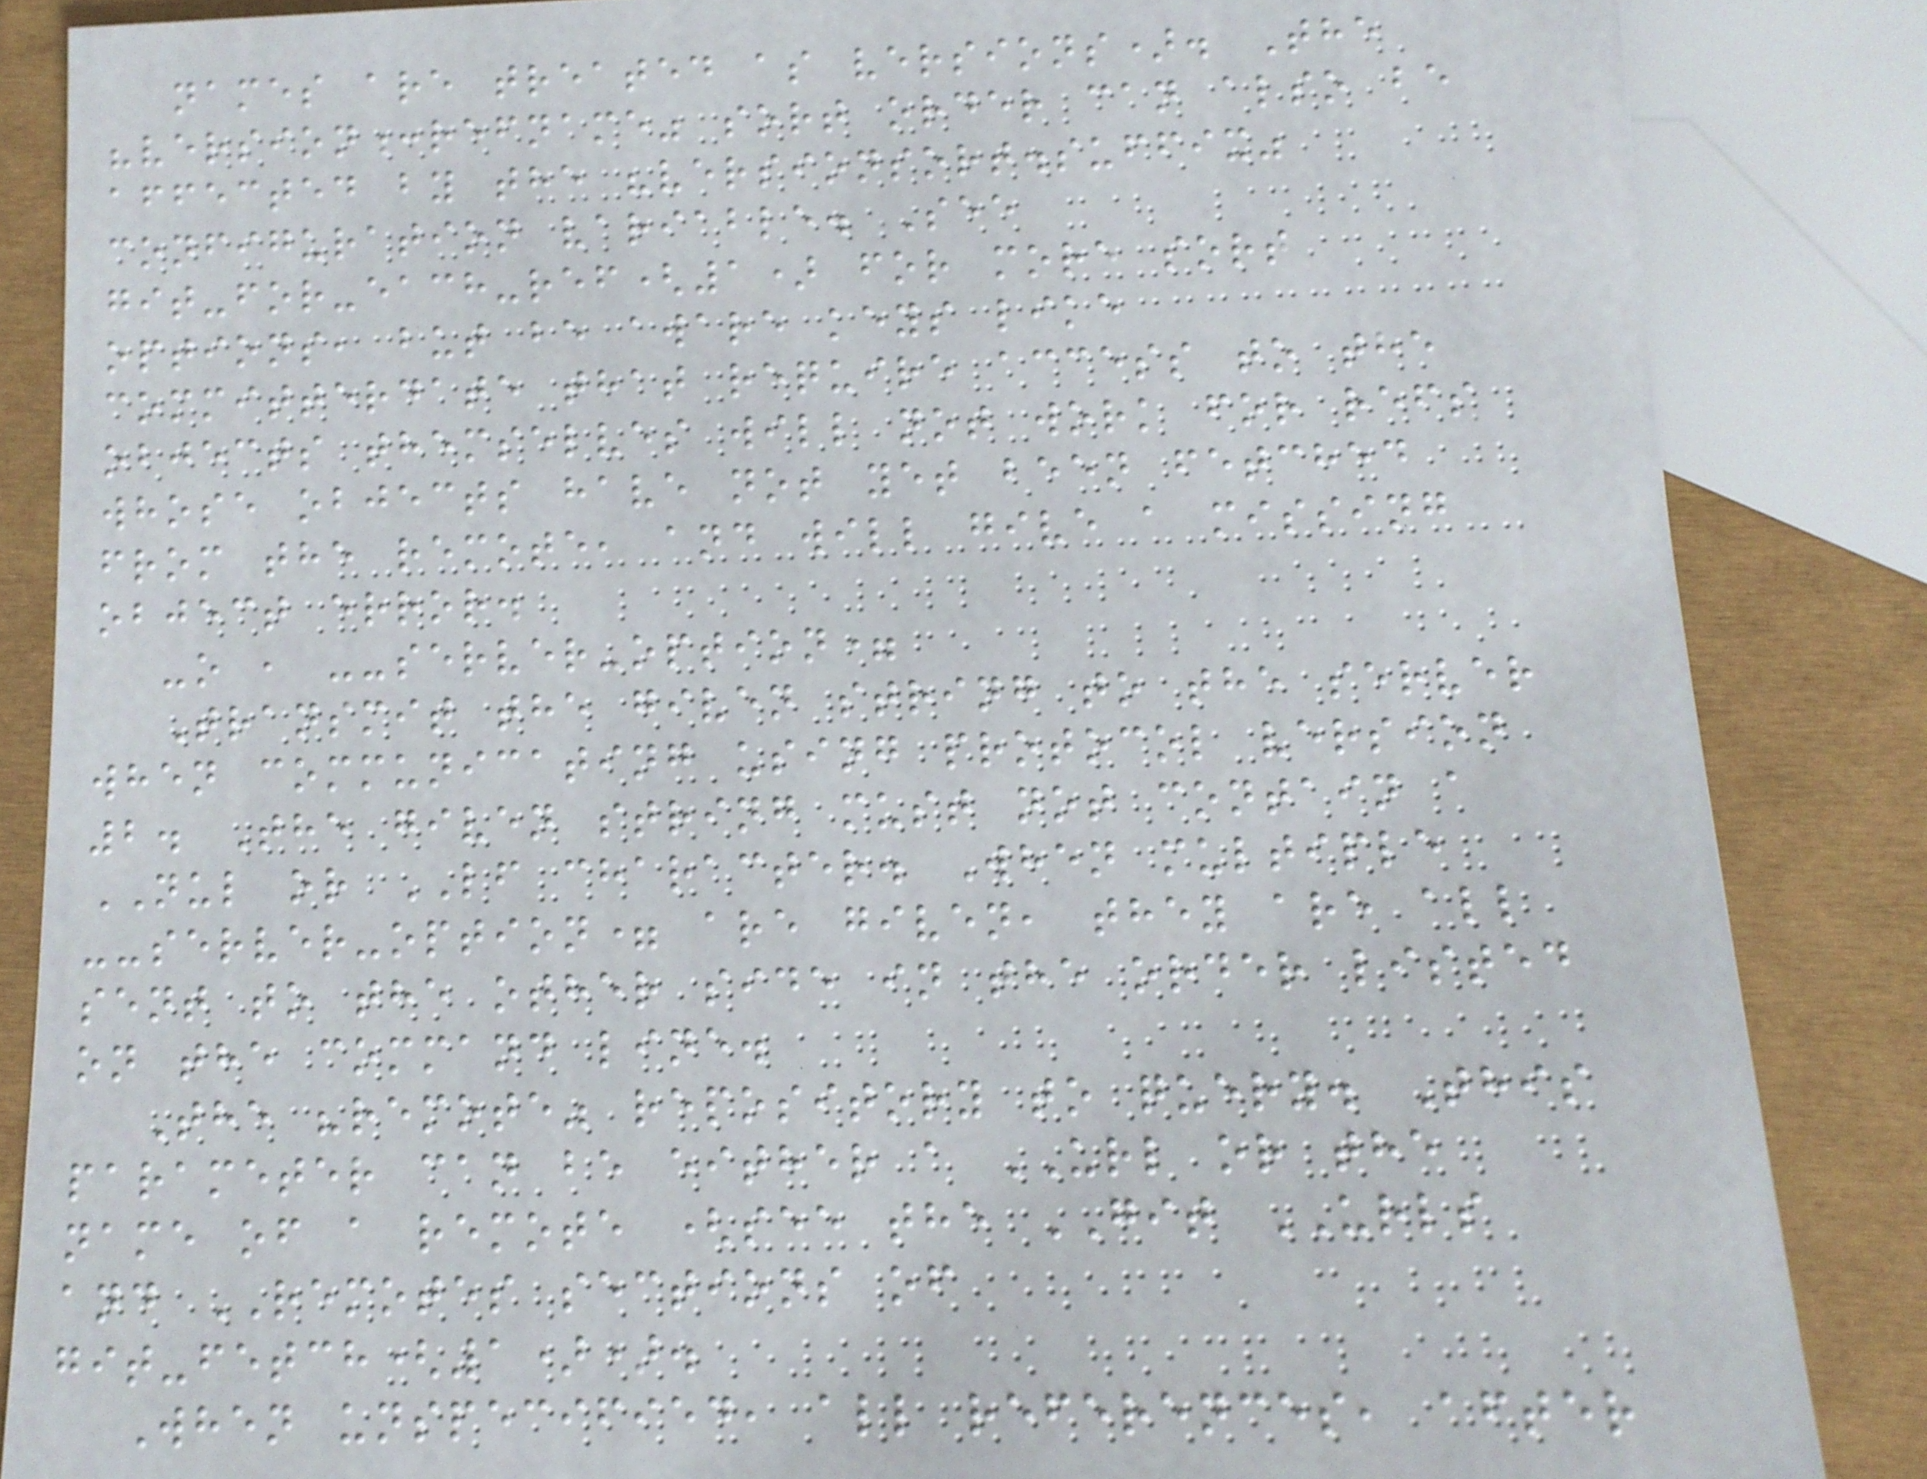names are treated as versions). The
"version:refname" sort order can also be
affected by the "versionsort.suffix"
configuration variable. See
git-for-each-ref(1) for more sort
options, but be aware keys like
committerdate that require access to the
objects themselves will not work for refs
whose objects have not yet been fetched
from the remote, and will give a missing
object error.
-o , --server-option=
Transmit the given string to the server
when communicating using protocol version
2. The given string must not contain a
NUL or LF character. When multiple
--server-option= are given, they are all
sent to the other side in the order listed
on the command line.
The "remote" repository to query. This
parameter can be either a URL or the
name of a remote (see the GIT URLS
and REMOTES sections of
git-fetch(1)).
When unspecified, all references, after
